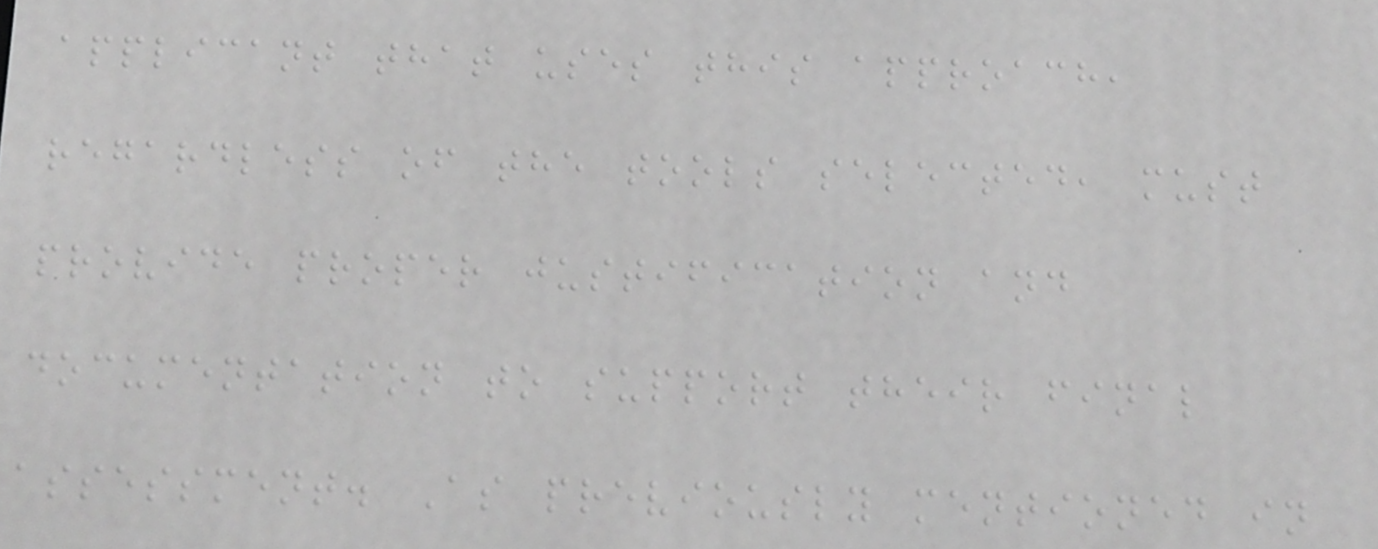applicant that uses this approach,
regardless of the tools selected, must
provide proper justification and
documentation to support their final
assessment. As previously mentioned in
